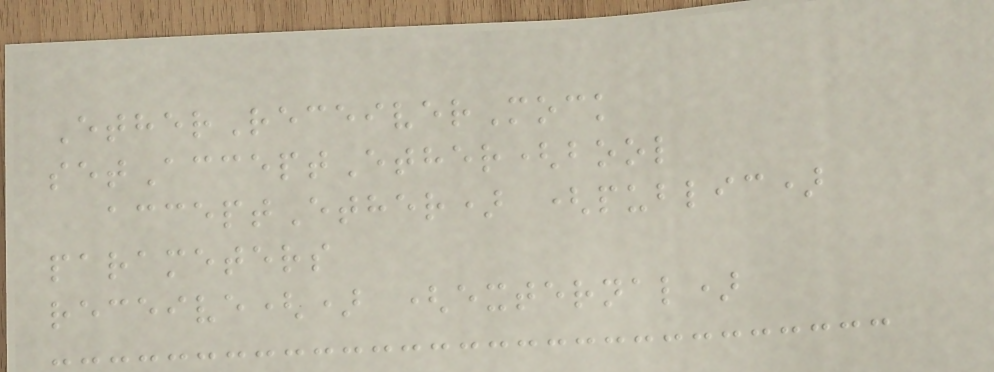EtherReceiverMock
setAcceptEther(bool
acceptEther) (public)
parameters
receive() (external)
